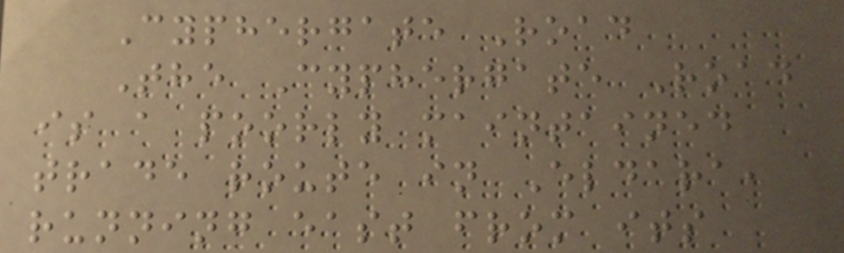Cyphergate Road
The Cyphergate Road
is a poorly maintained
trade route in Eldara,
running east from its
